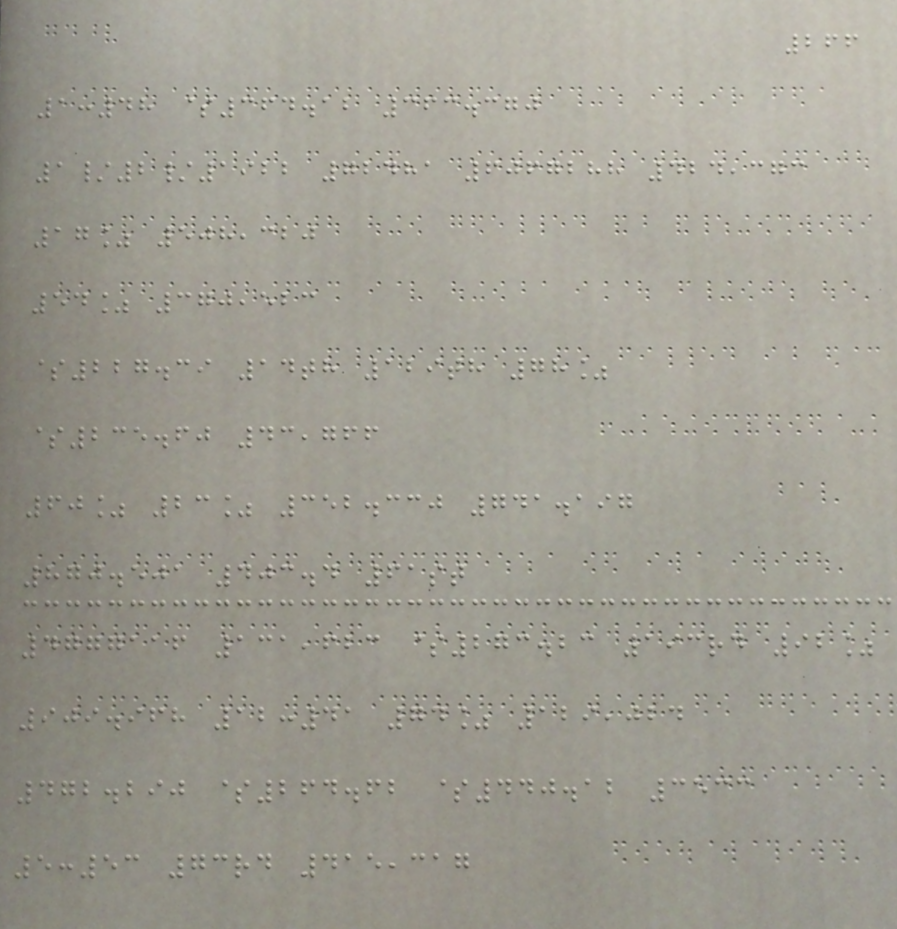266
1:48 $364.12 363.370
1/2/1922 72481 6067288 424,373
17% 508,320
54% 370,523
$227.39 14th 129th 78%
$235.60 43,766
60% 23% 352.330 741.197
870.501 403.4 61st
4777116 131,623 $273.23 193rd 92%
909.968 12:41 74% 129,024
472.290 $264.62 $440.12 3533
5:53 73rd 415,317
